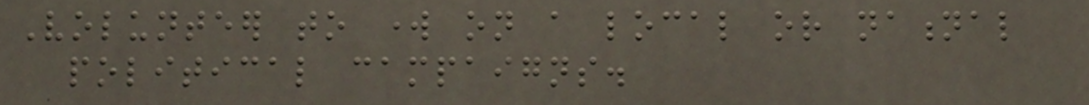Volunteer to work on a local or national
political campaigns.
